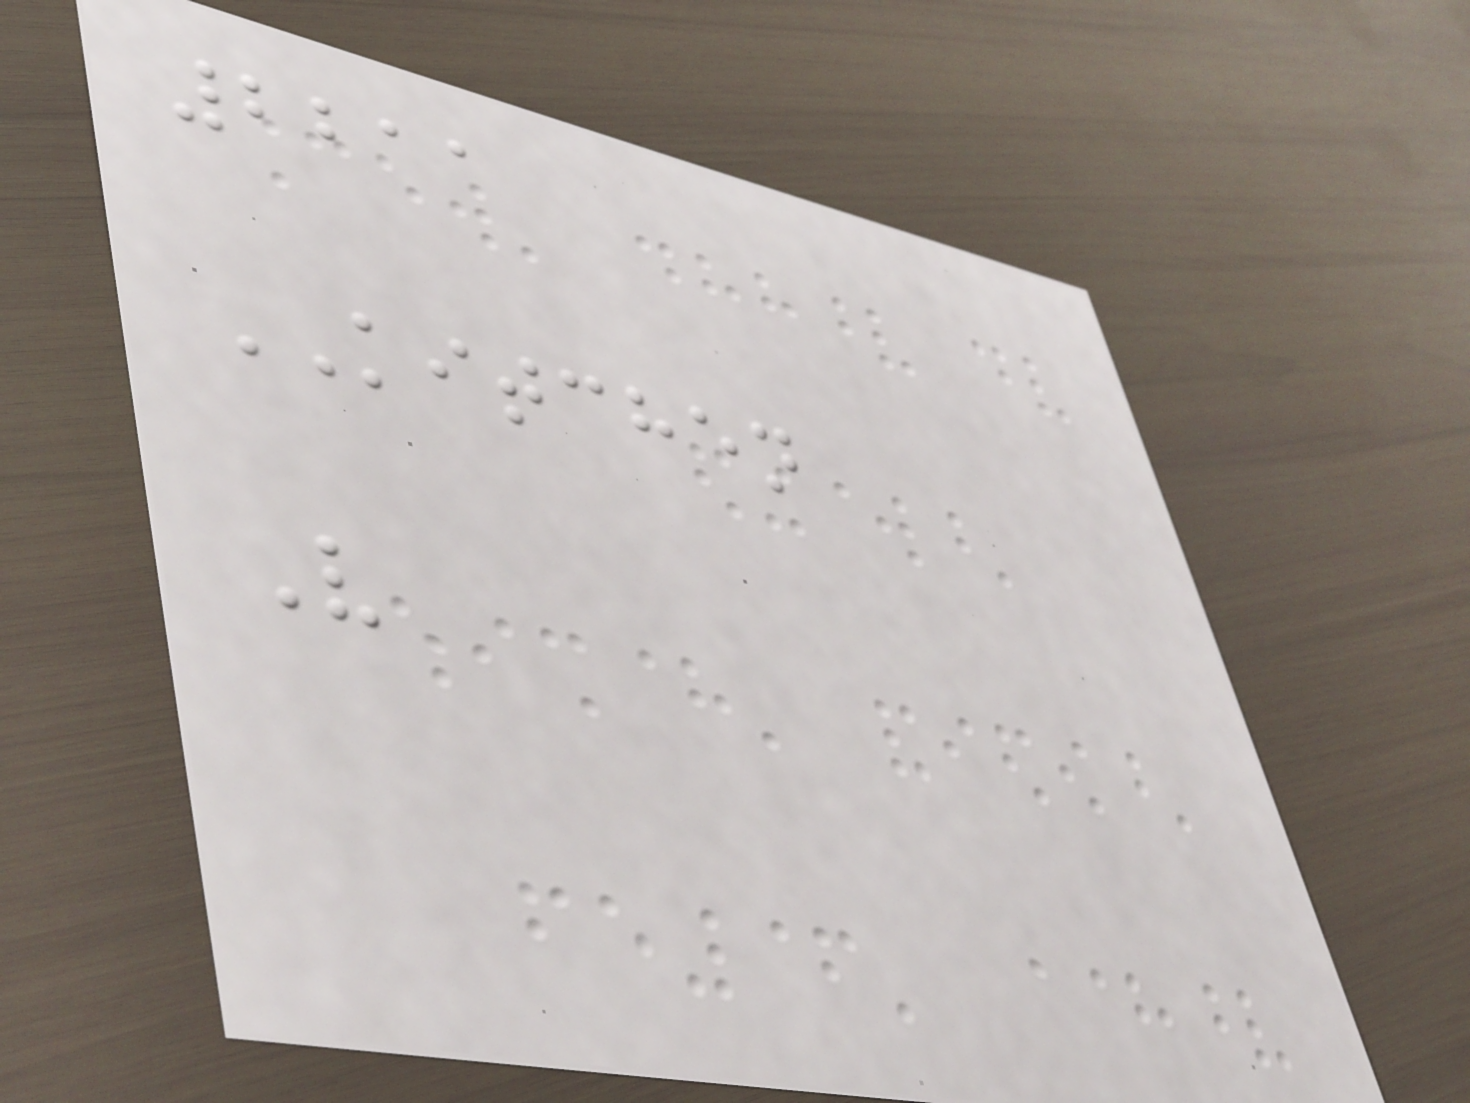2211
KITCHEN
V
